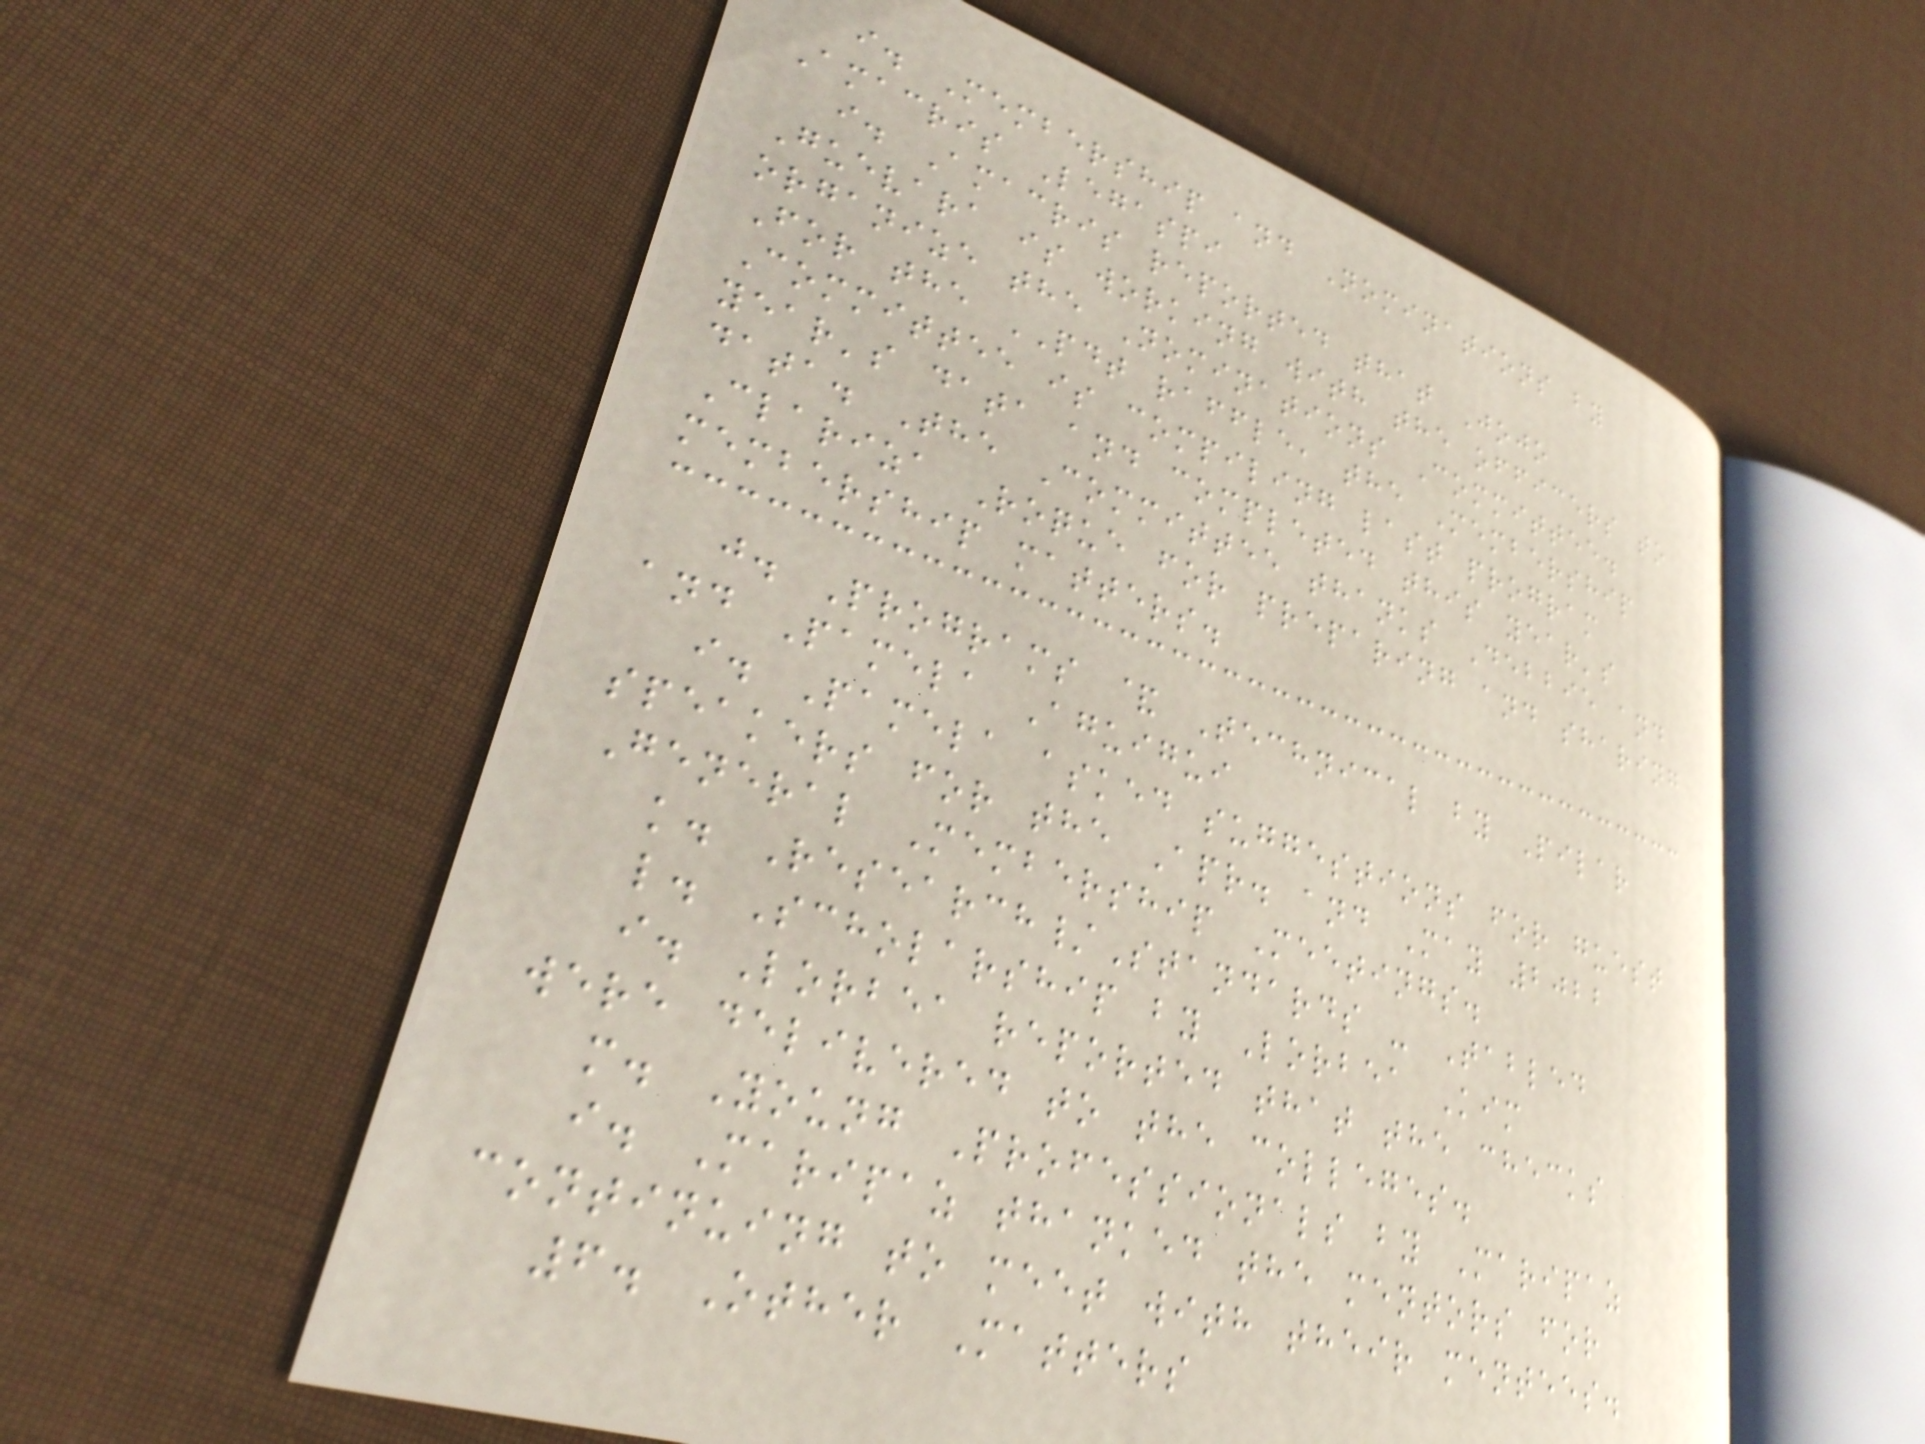i. Membership and Nominations by
Amacris Legaspi
i. Amacris reported that Jojo
Guevara is working with the officers to
organize the Nominations Committee.
For the PDT raffle, the Membership
Committee is compiling last program
year's data and completed this year's
data. The Committee thanks Debbie and
Clariza Roque for preparing and sharing
membership matters.
j. Programs & Technical by Pilar
and Pamela Aguigui
i. Pamela asked suggestions for guest
speakers for the Apr. and May 2022
General Membership Meetings.
k. Research/Standards - Tabled
l. Scholarship by Lorbea Kim
i. Lorbea reported that the checks
were delivered to the colleges.
m. Young Professionals by Maripaz
i. Maripaz thanked the mentors for
continuing to meet with their mentees.
6. Other Matters
